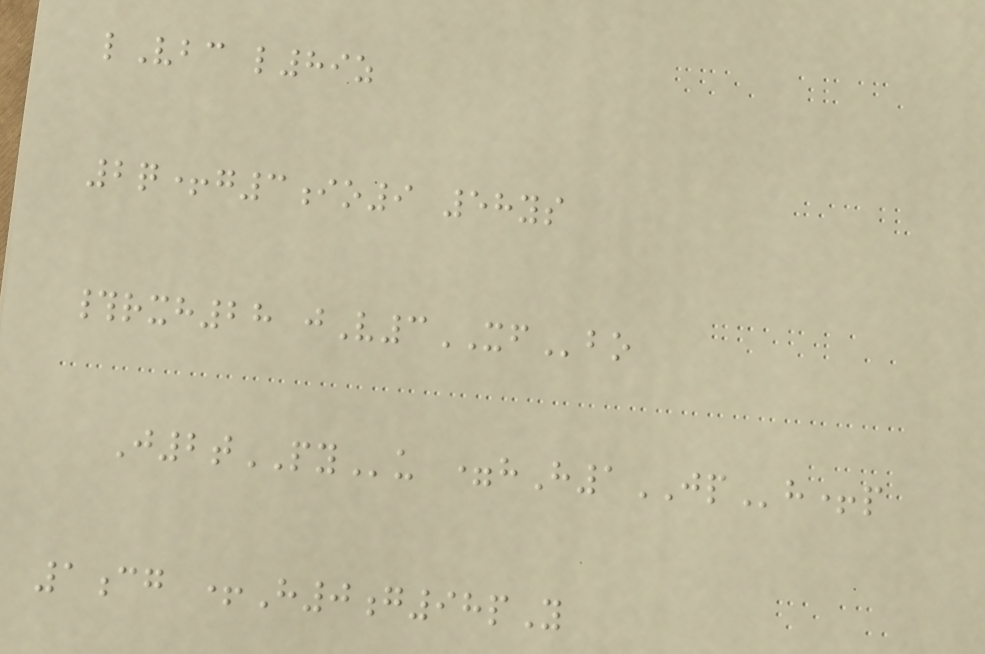lVbc l89z
2q+g3io9 58ys
#rxh28 jV3XFbo
J2tPYu =hH1JPh+p
1cg +H0g98pY
